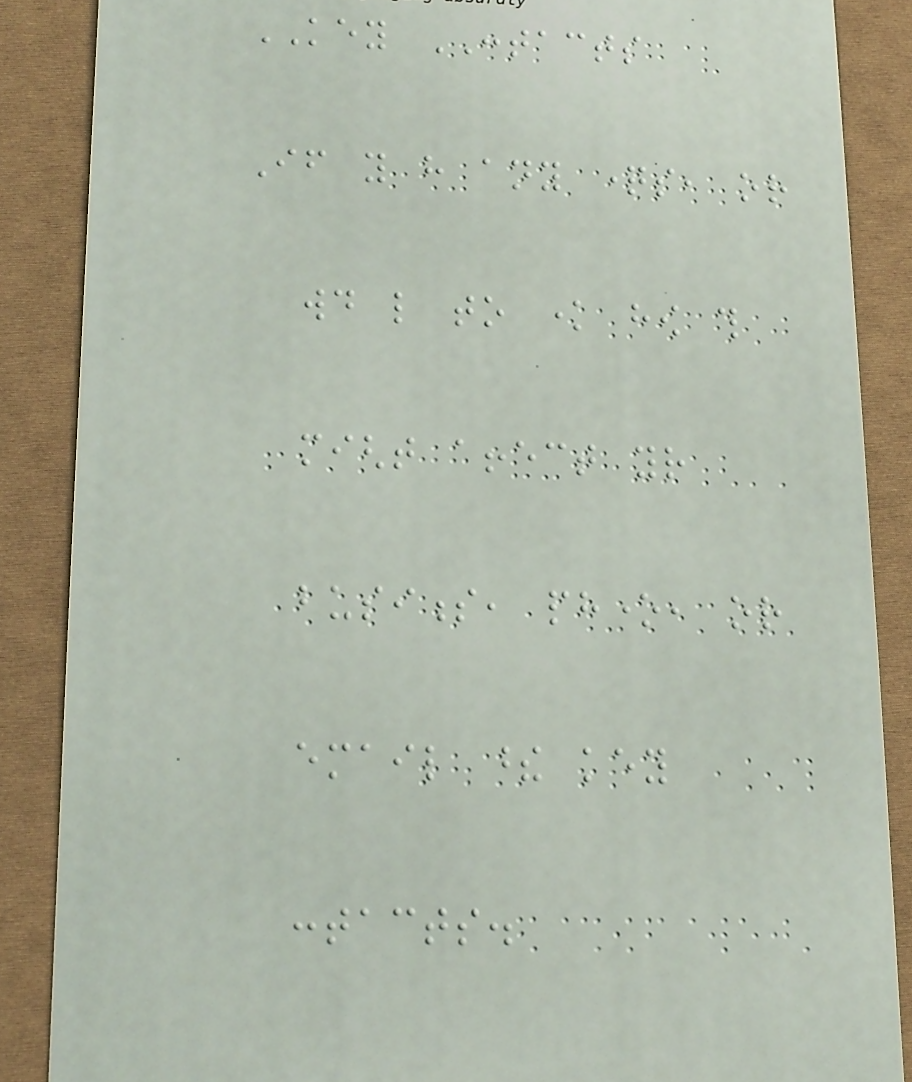KEY CONTACTS
If you have any questions, or
would like to know how this
might affect your
business, phone, or
email these key
contacts.
